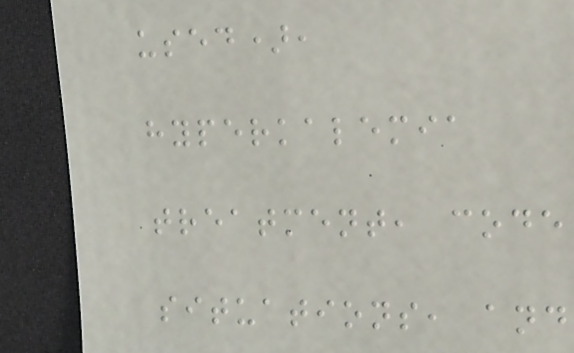used),
hyperkalemia
treatment, code
situations, and
